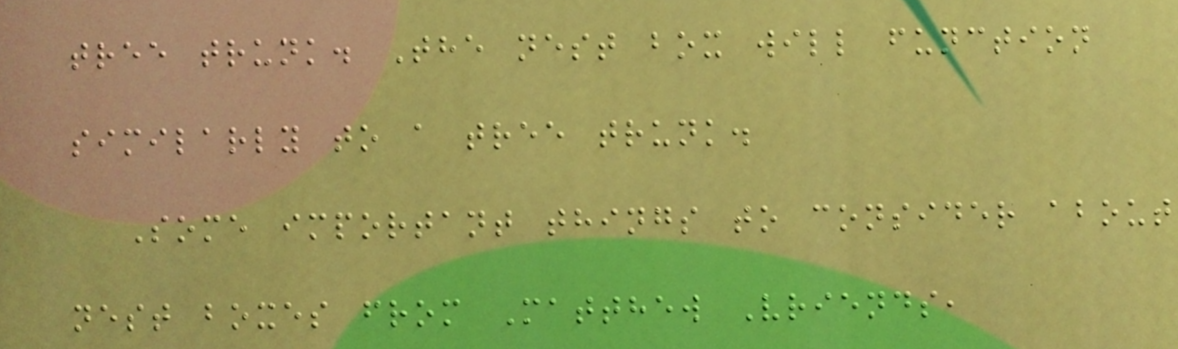tree trunk. The nest box will function
similarly to a tree trunk.
Some important things to consider about
nest boxes from Matthew Vriends,
